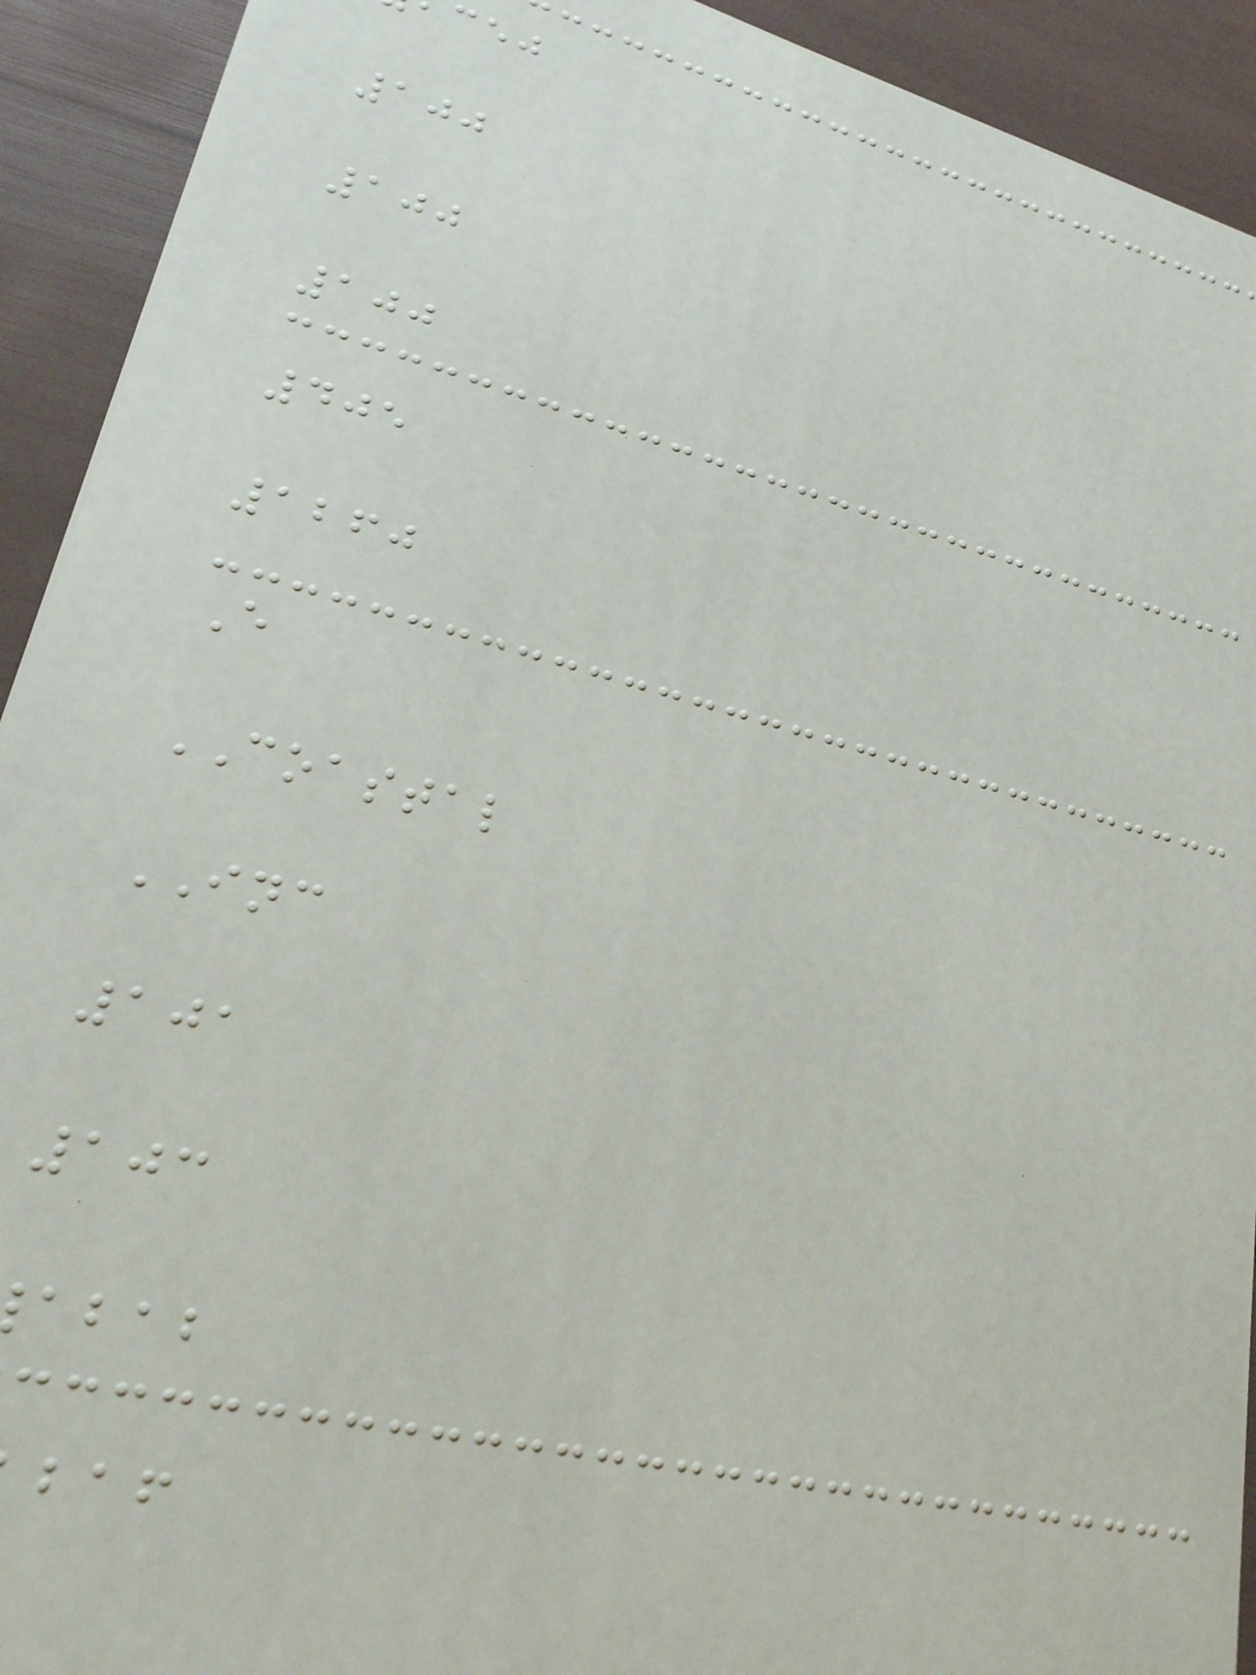100
100
100
405
1260
E
COASTAL
INC
101
103
abab
